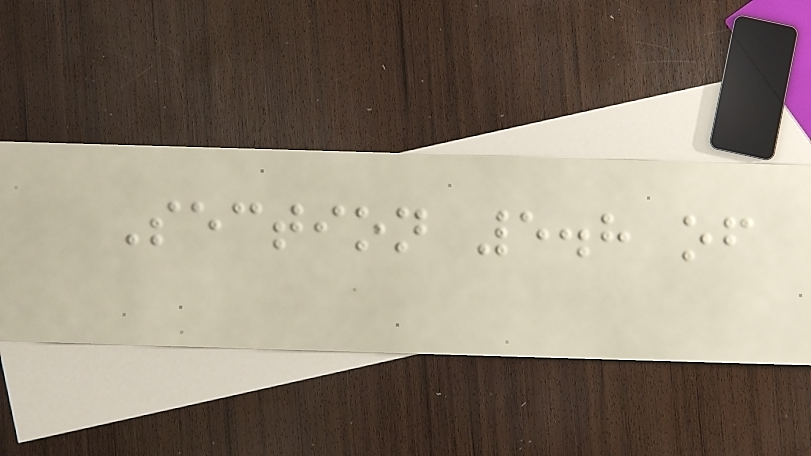Section 5.8 of
